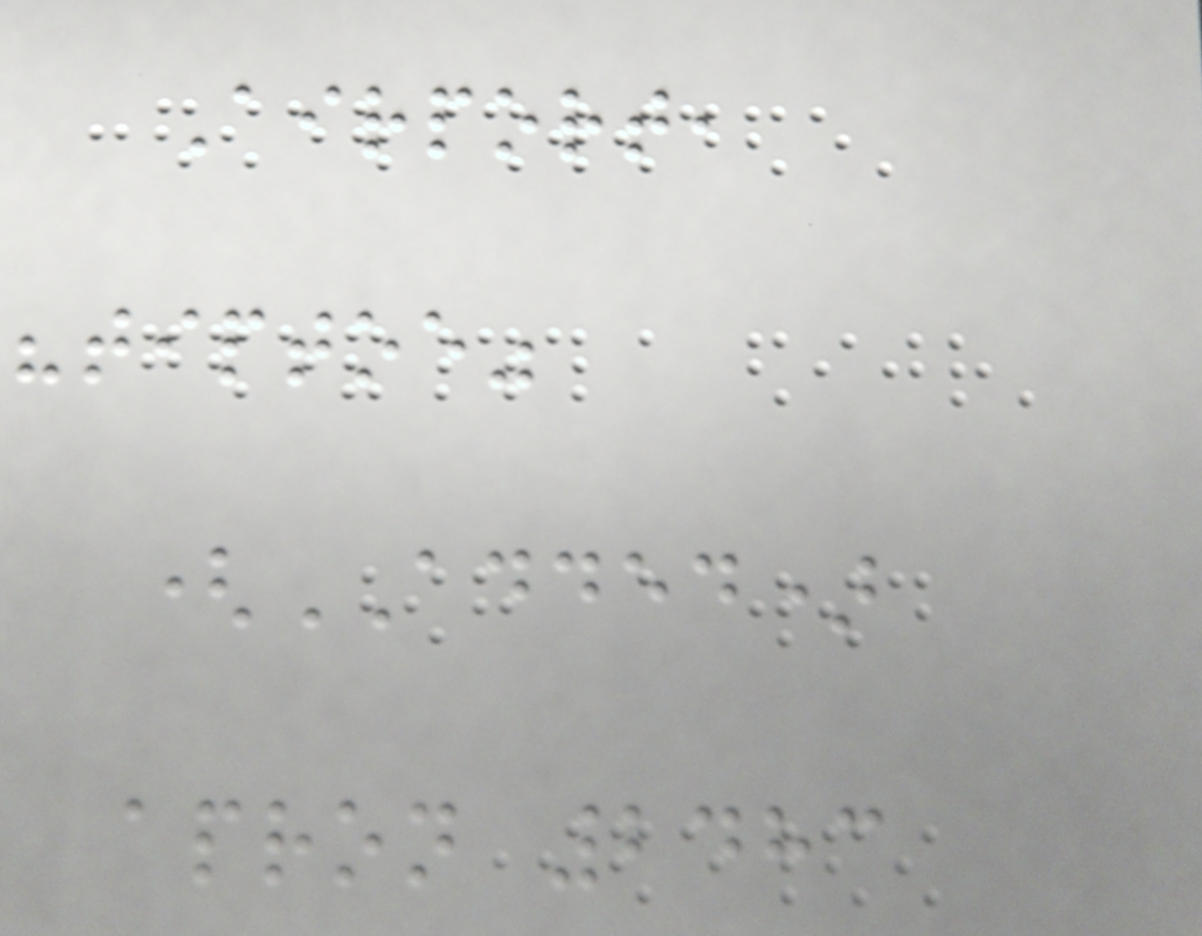Airport,
"tiptoe"
(ADDED)
apron 2483
